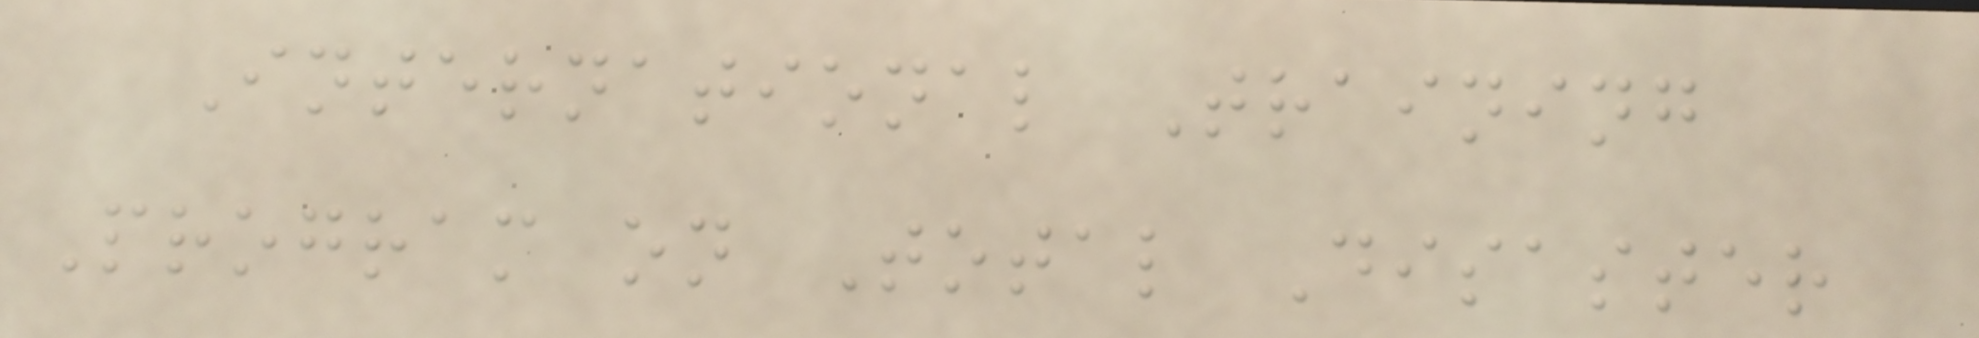International Training
Program on Total Disaster
